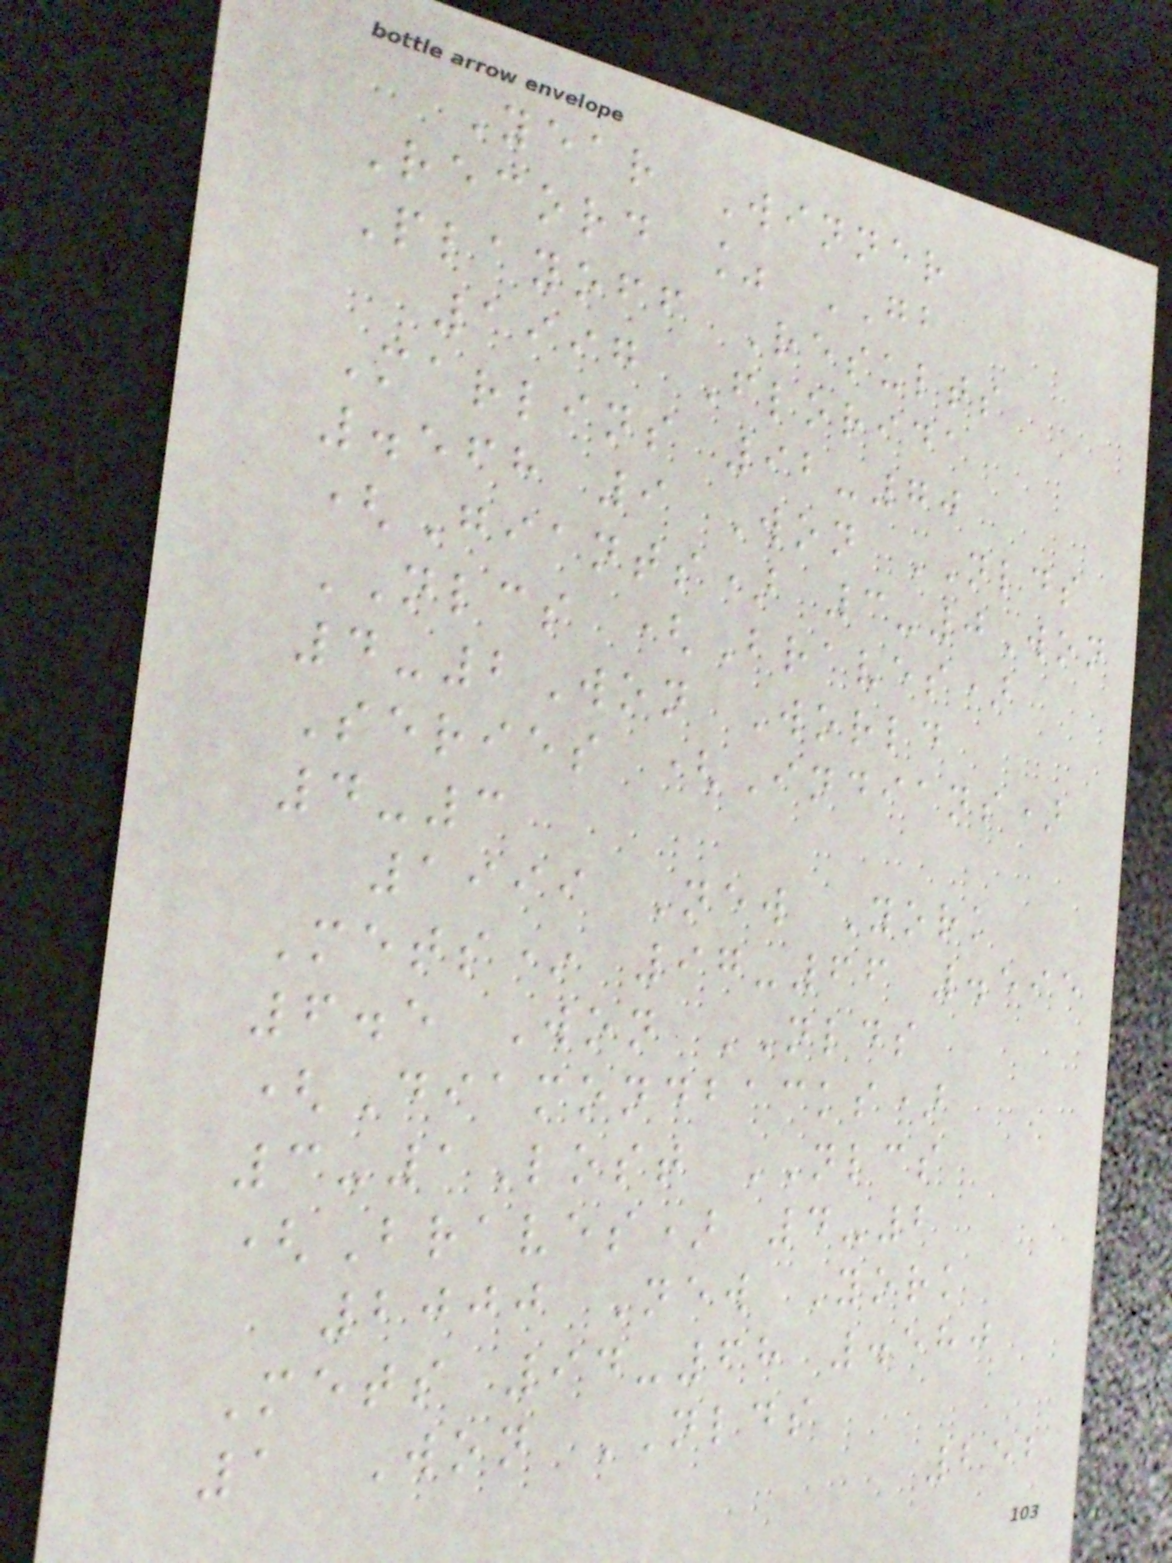Year Winner
Record % GB
Playoff Results
1997 Florida
Marlins 92-70
.568 9 Won NLDS
(Giants) 3-0Won
NLCS (Braves)
4-2Won World
Series (Indians)
4-3
1999 New York
Mets* 97-66 .595
6.5 Won NLDS
(Diamondbacks)
3-1Lost NLCS
(Braves) 4-2
2000 New York
Mets 94-68 .580
1 Won NLDS
252
